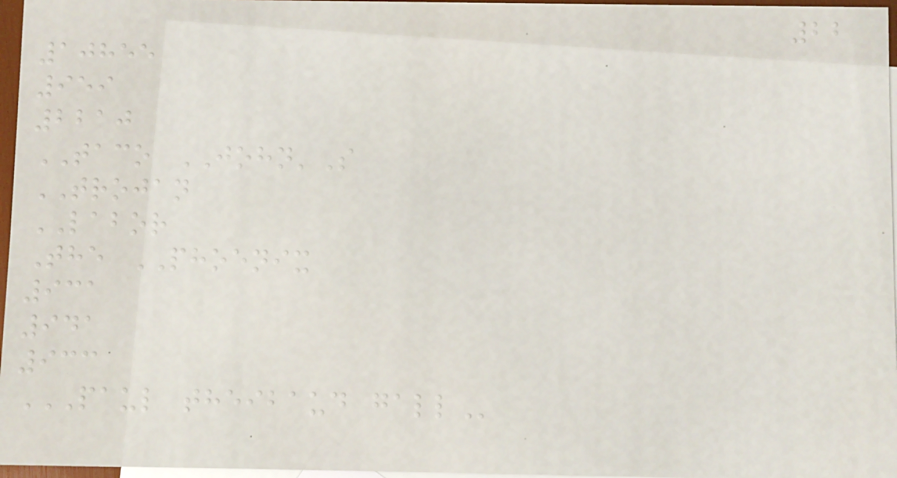22
10855
959
2210
TACO JOHN'S
TROJAN
LABOR
The PHOENIX
931
941
933
PAUL THEIBAUD GALL
